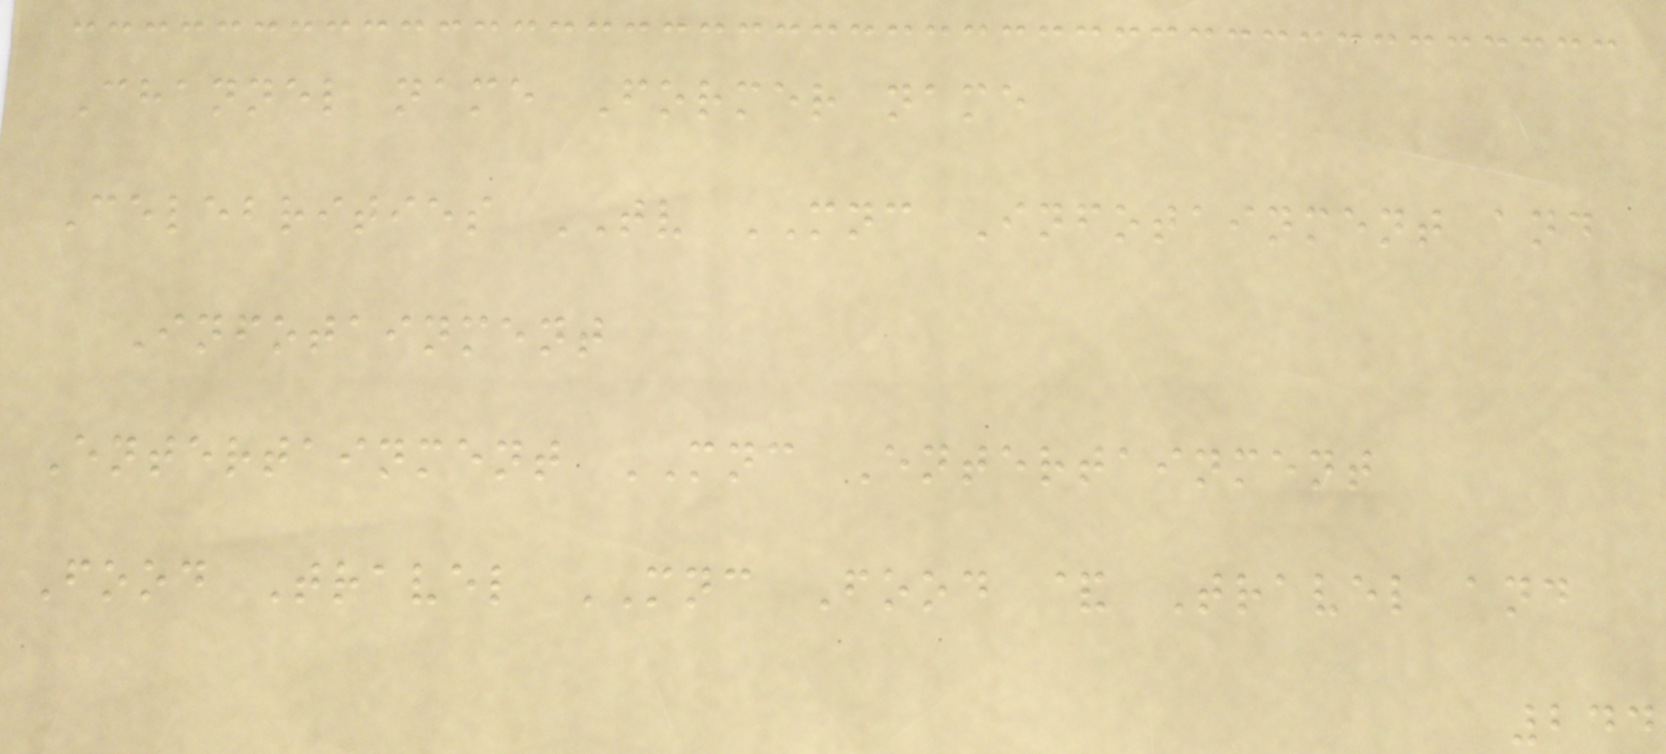Channel name Former name
Celebrities TV MNC Infotainment and
Infotainment
Entertainment MNC Entertainment
Food Travel MNC Food & Travel and
244
